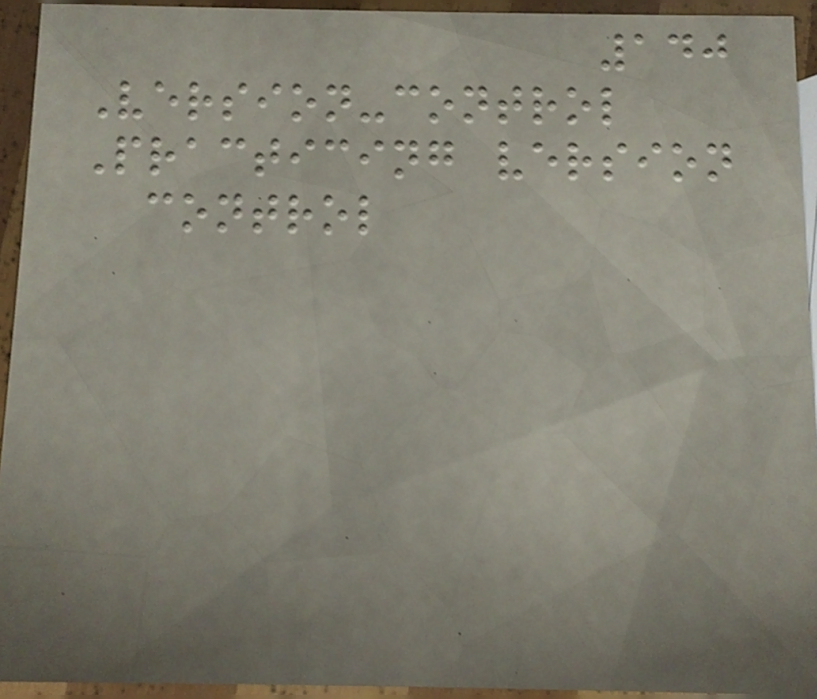140
Version-control
Practicing version
control
